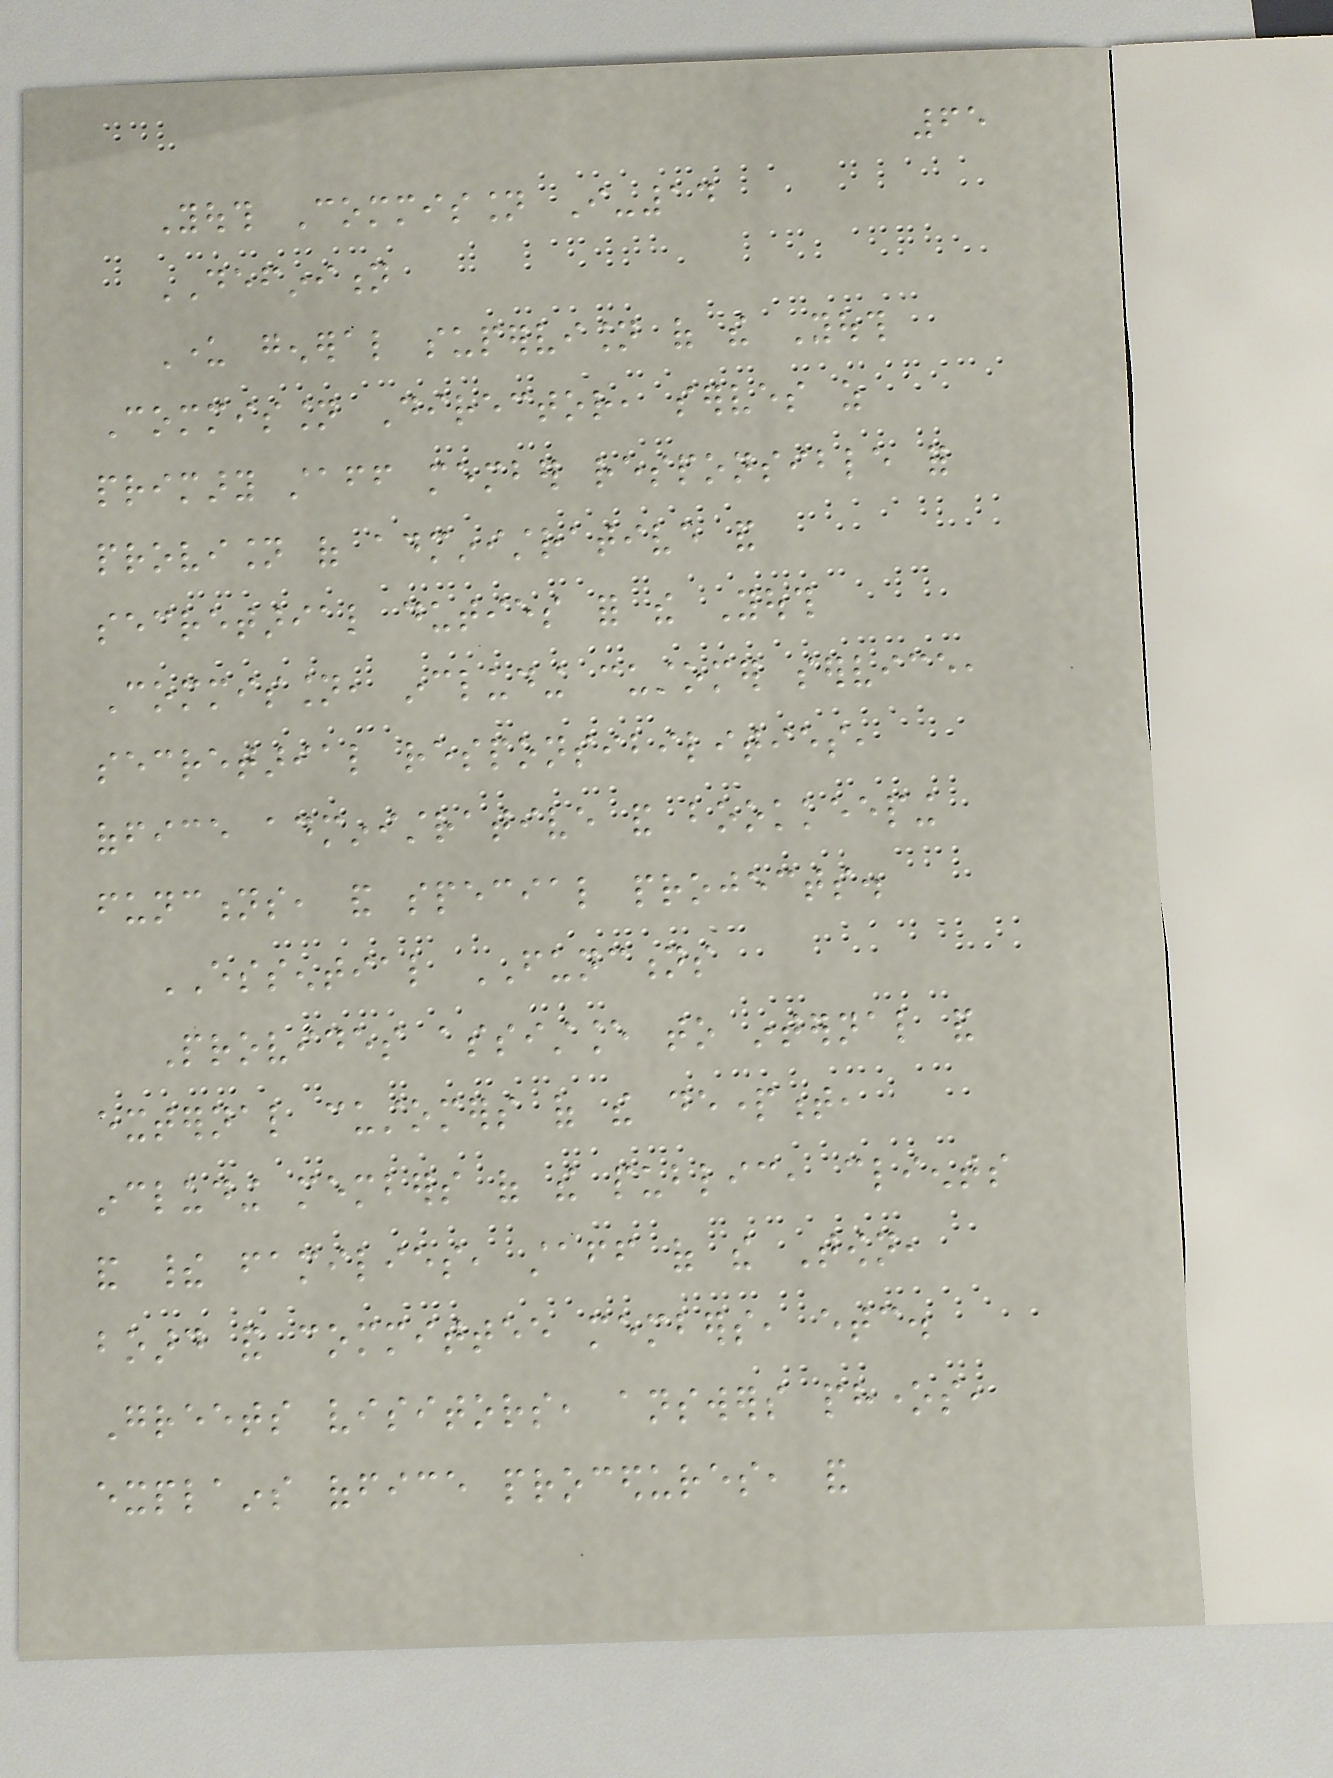65
Youth Commission I-14
DEFINITION
Under general supervision of the Youth
Commission Director, serves as
primary staff member responsible for
provision of administrative and
secretarial duties for the Youth
Commission, including customer service,
secretarial responsibilities,
office administrative and bookkeeping
functions, and special projects.
ESSENTIAL FUNCTIONS
Provides assistance to internal and
external customers of the department,
including members of the public, clients
and their families, staff of the Town,
board and committee members, etc.
Greets visitors, answers phones,
explains office procedures, and
